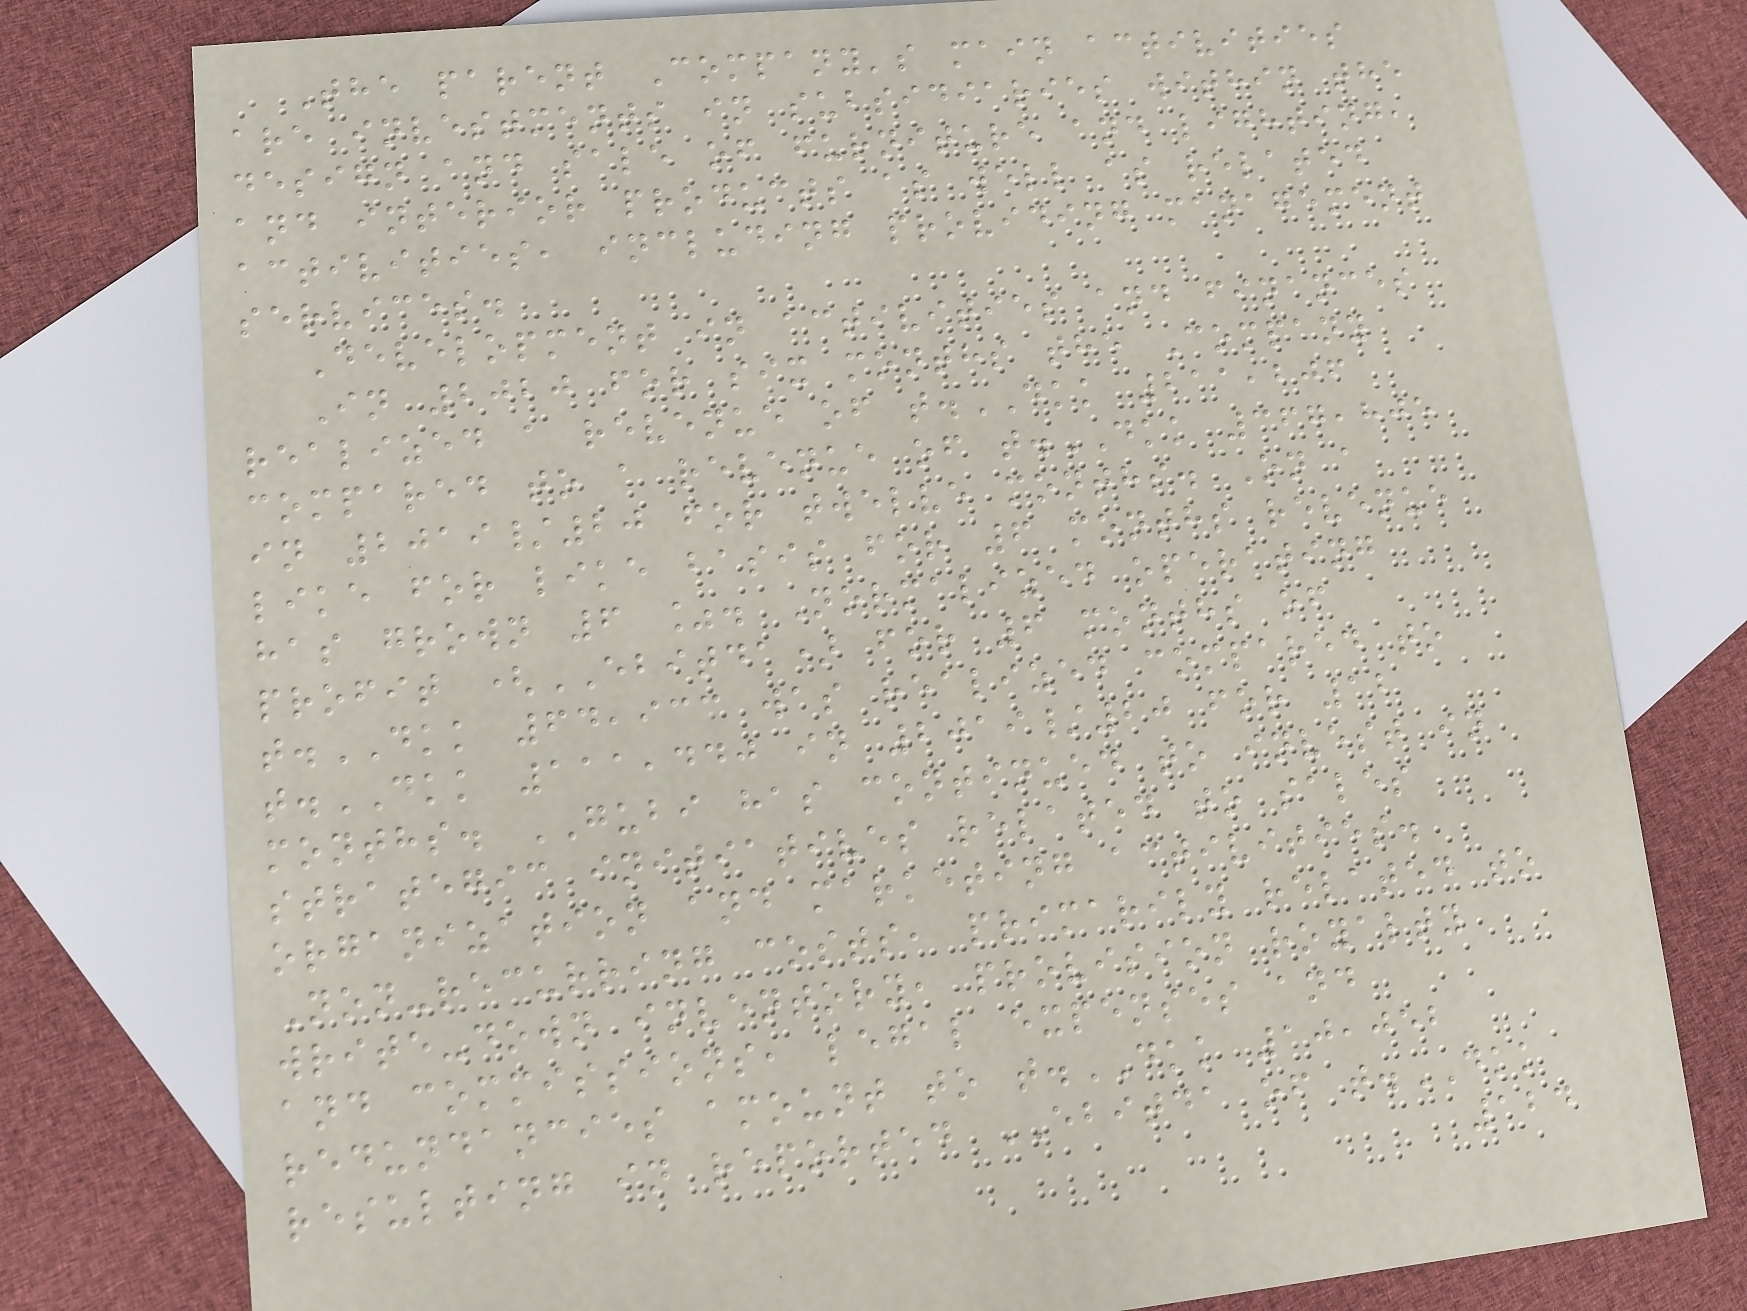The parent Company's main activities
are investments in subsidiaries within the
design and sale of furniture and lighting,
and interior products as well as related
activities, including providing management
services.
Development in activities and finances
In 2020 for six months the Company
realized a revenue of t.DKK 211,206
compared to a revenue of t.DKK 367,805
in 2019/20 for twelve months. On a
like for like basis for 6 months revenue
has grown 6 %. Normalized operating
profit (EBITDA) for 6 months of
t.DKK 64,933 was realized compared to
t.DKK 111,440 in 2019/20 for 12
months. GUBI has continued to invest in
strategic initiatives related to sales
organization and marketing activities.
Non-recurring costs, primarily related to
write-down inventory, provision royalty
and commissions, legal expenses and
redundancies amount to t.DKK 10,052
resulting in reported EBITDA of t.DKK
124
